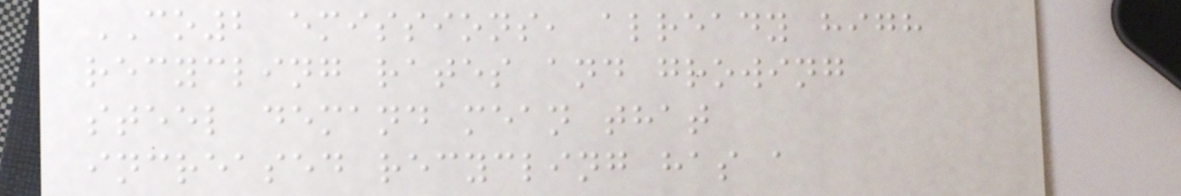CO2 emissions, already high
recycling rates and growing
steel demand mean that
increased recycling has a
